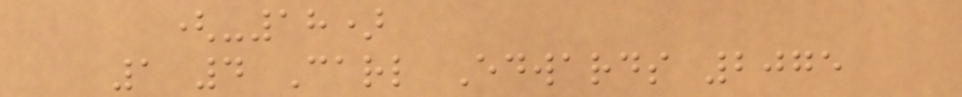(-18)
1 4 Carl Edwards 2075
